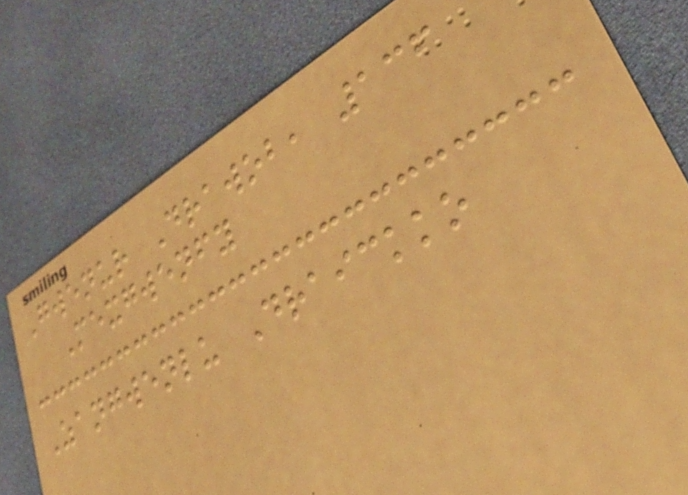Gwenur Drawob, 136
Mexgwenfy
Zangwenlu Draickko
